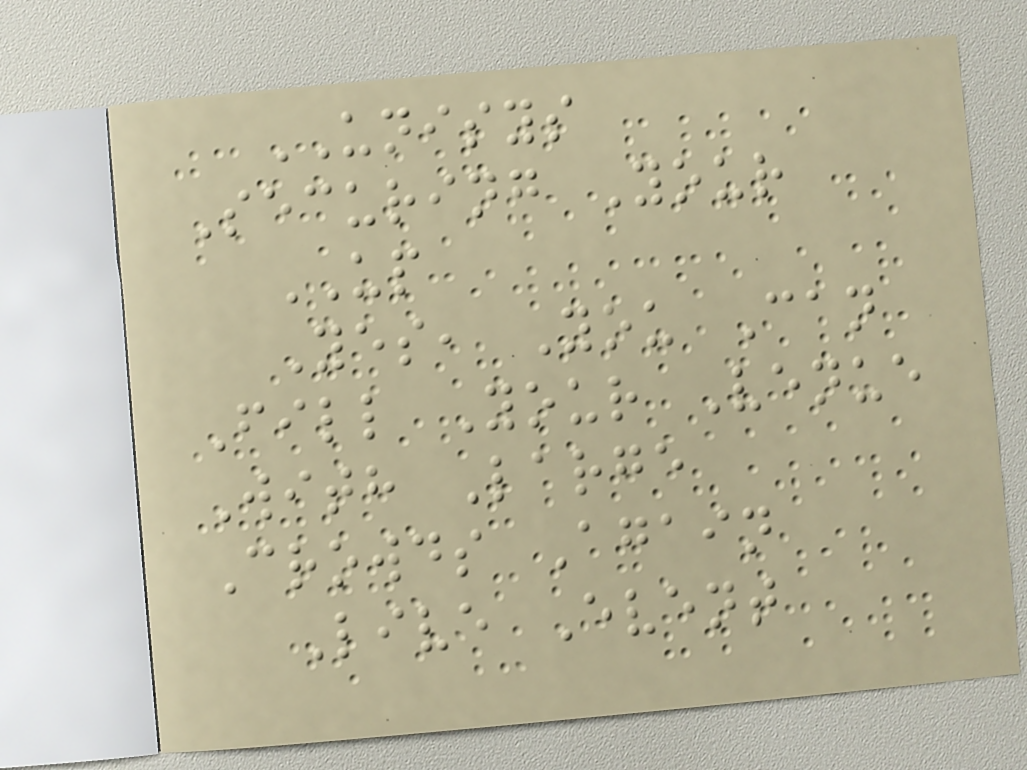UNISYS
Securing Your
UP
Yes, You Can
Fill Your Venue
With Large
Crowds Again
Live Event
